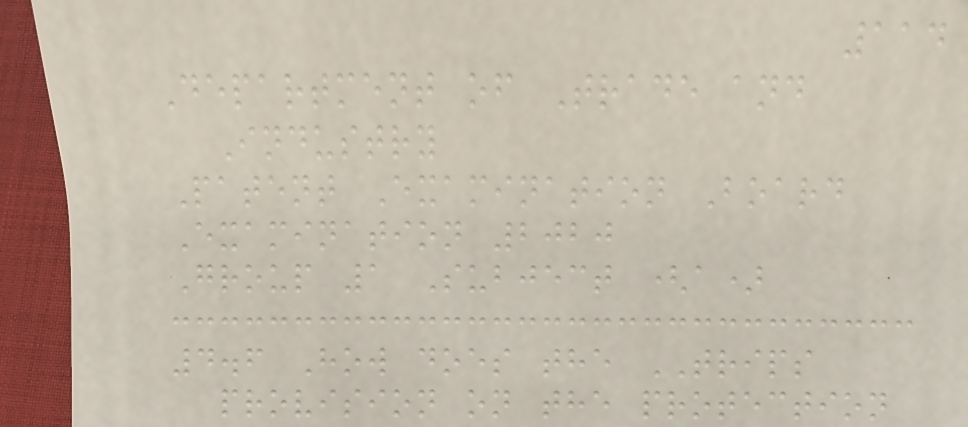114
Department of Trade and
Industry
Patent Examination Board
Examination 2020
Group 1 Subject (a)
4.6 How does the TRIPS
provision on the protection
